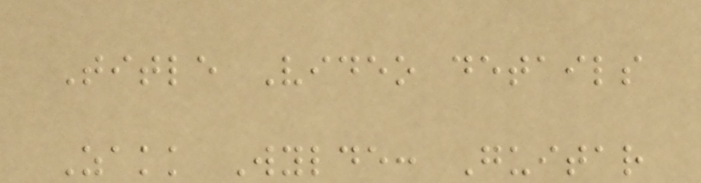Title Video details
Zakk Wylde: Guitar
